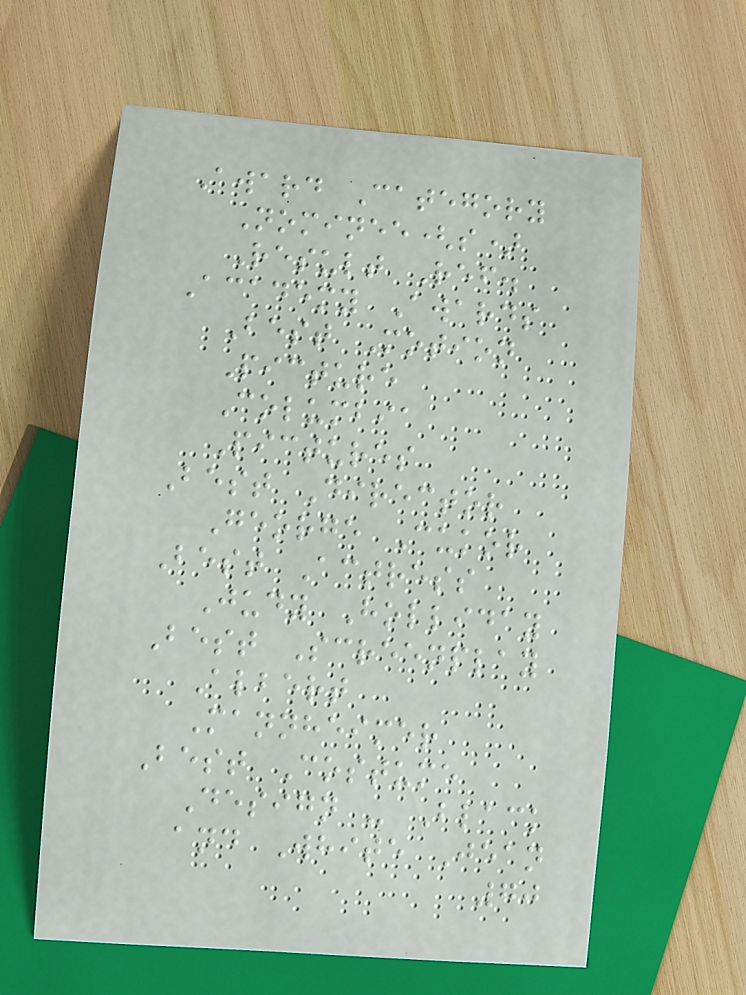Award Category
Nominee(s)
Result Ref.
Academy Awards
Best Motion
Picture
Columbia
Pictures
Best Director
George Cukor
Best Actress
Judy Holliday
Best Screenplay
Albert
Mannheimer
Best Costume
Design - Black
and White Jean
70
